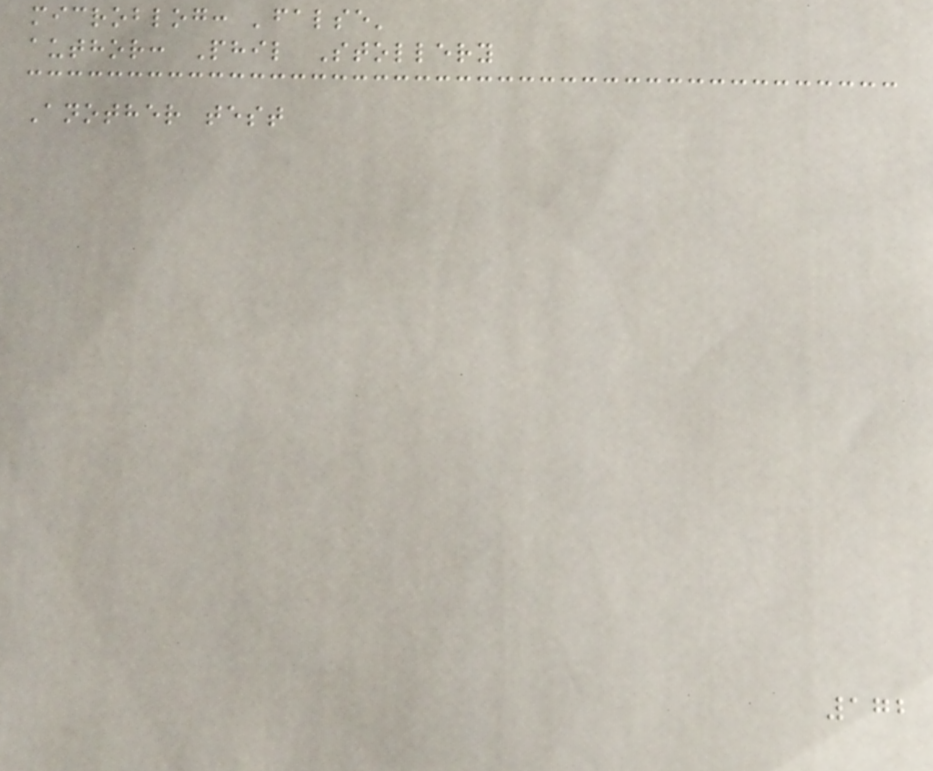microblog: 'false'
author: Phil Stollery
Another test
172
